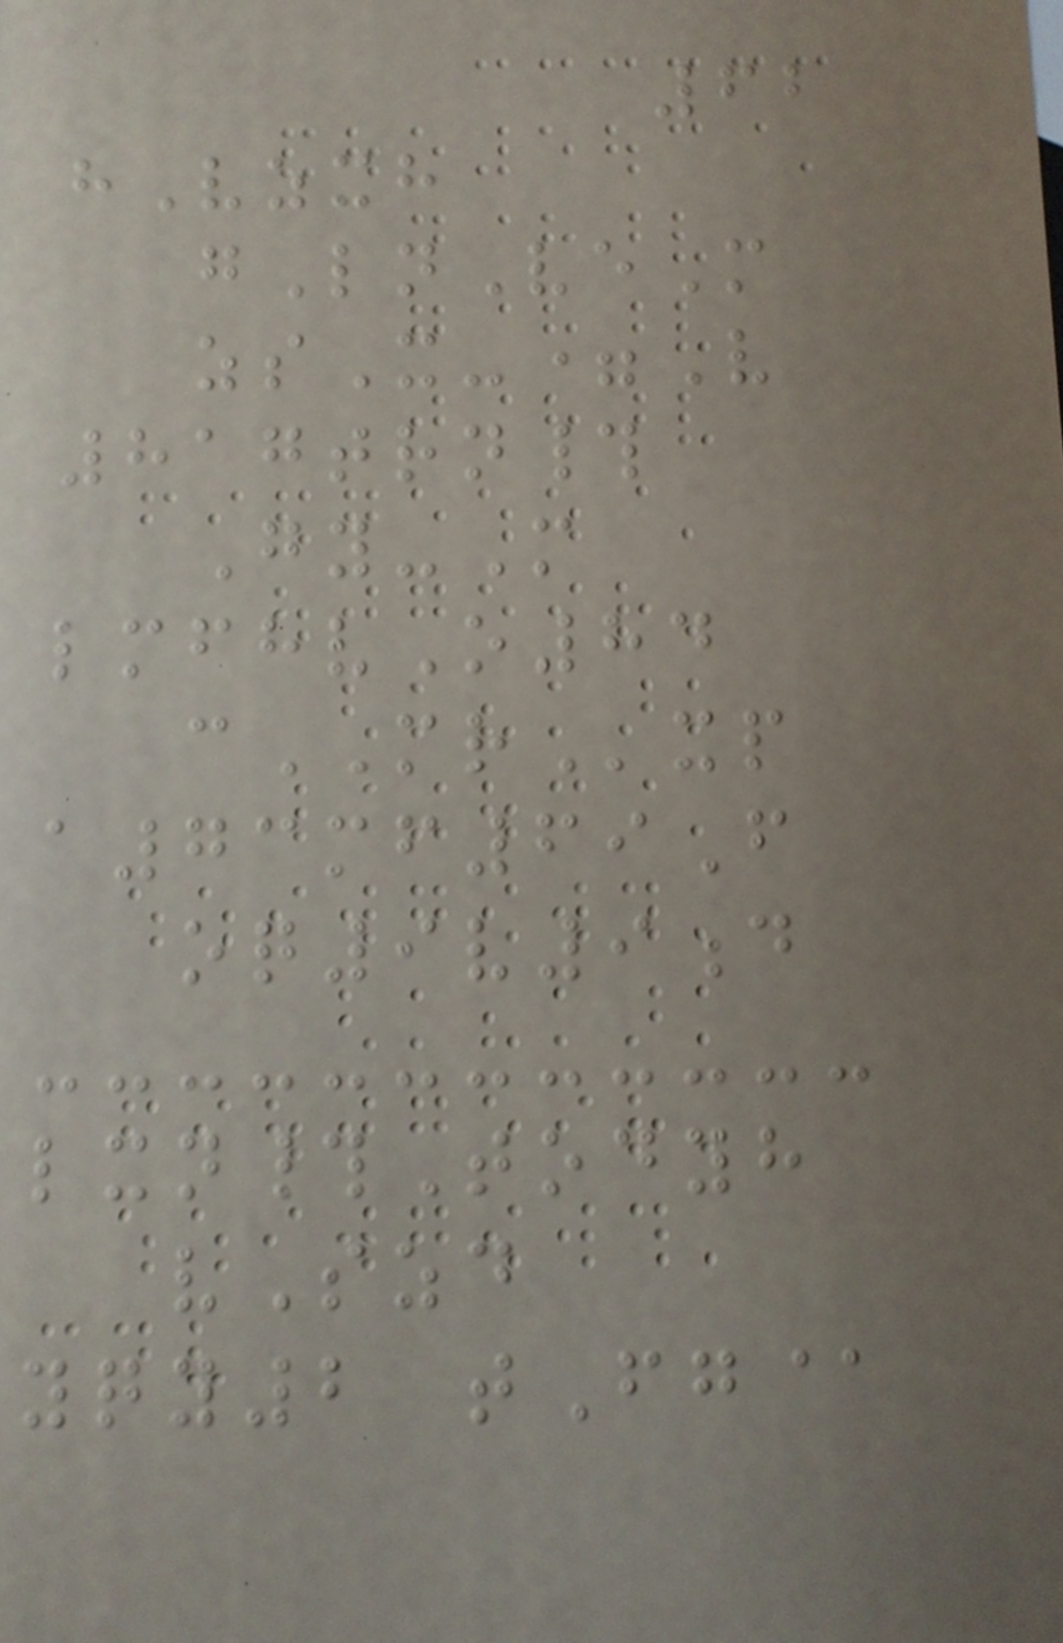62
hVzxh
gLnVeM
zsX-=V
817trn#
Gy-M
lmfhvO84
cMRxp
a73mf69F
oq9v9d
lxn#Todyh
vSzd
yqy2 tFg@
